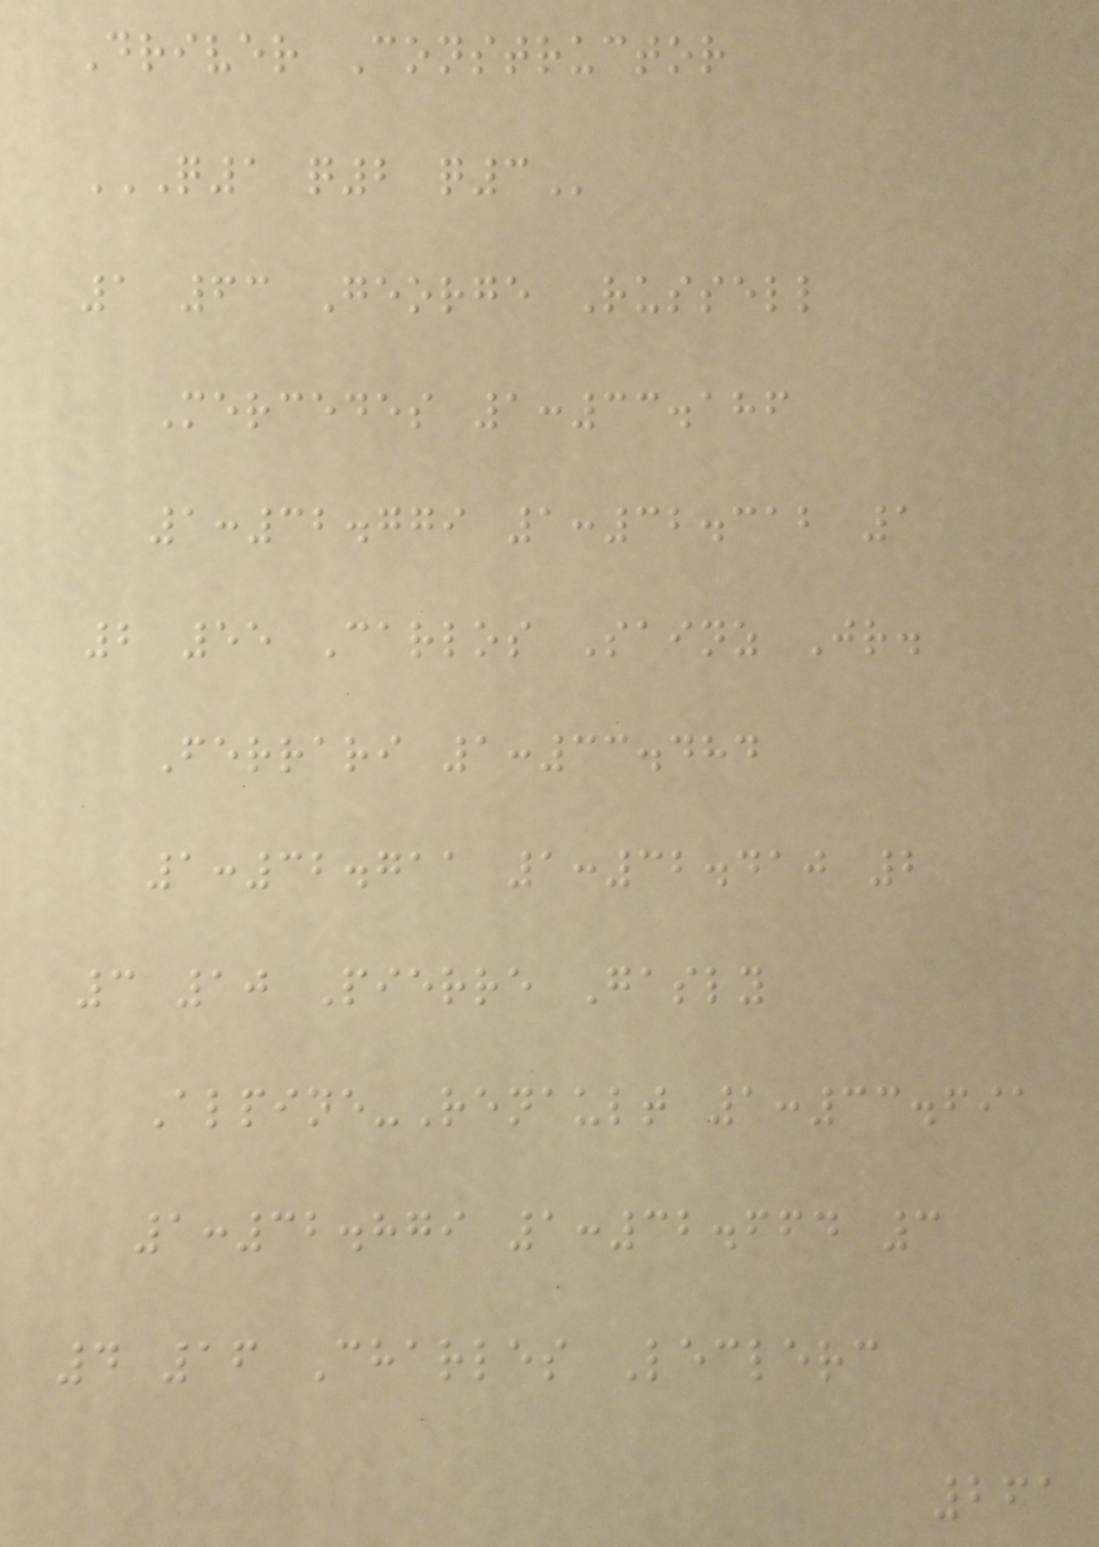Driver Constructor
Q1 Q2 Q3
1 63 George Russell
Mercedes 1:33.186
1:32.779 1:32.312 1
2 55 Carlos Sainz Jr.
Ferrari 1:33.484
1:32.711 1:32.410 2
3 10 Pierre Gasly
Alpine-Renault 1:33.691
1:32.879 1:32.664 3
4 16 Charles Leclerc
261
